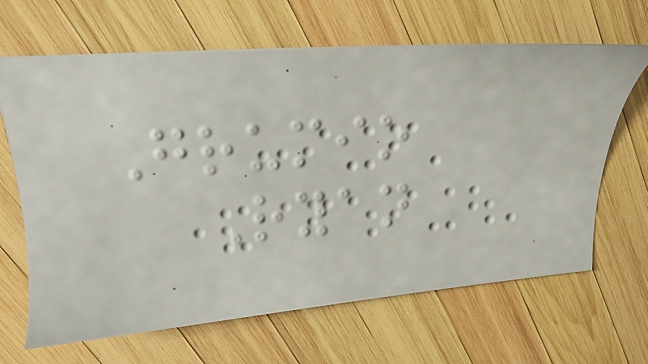Grumio
Ryan
